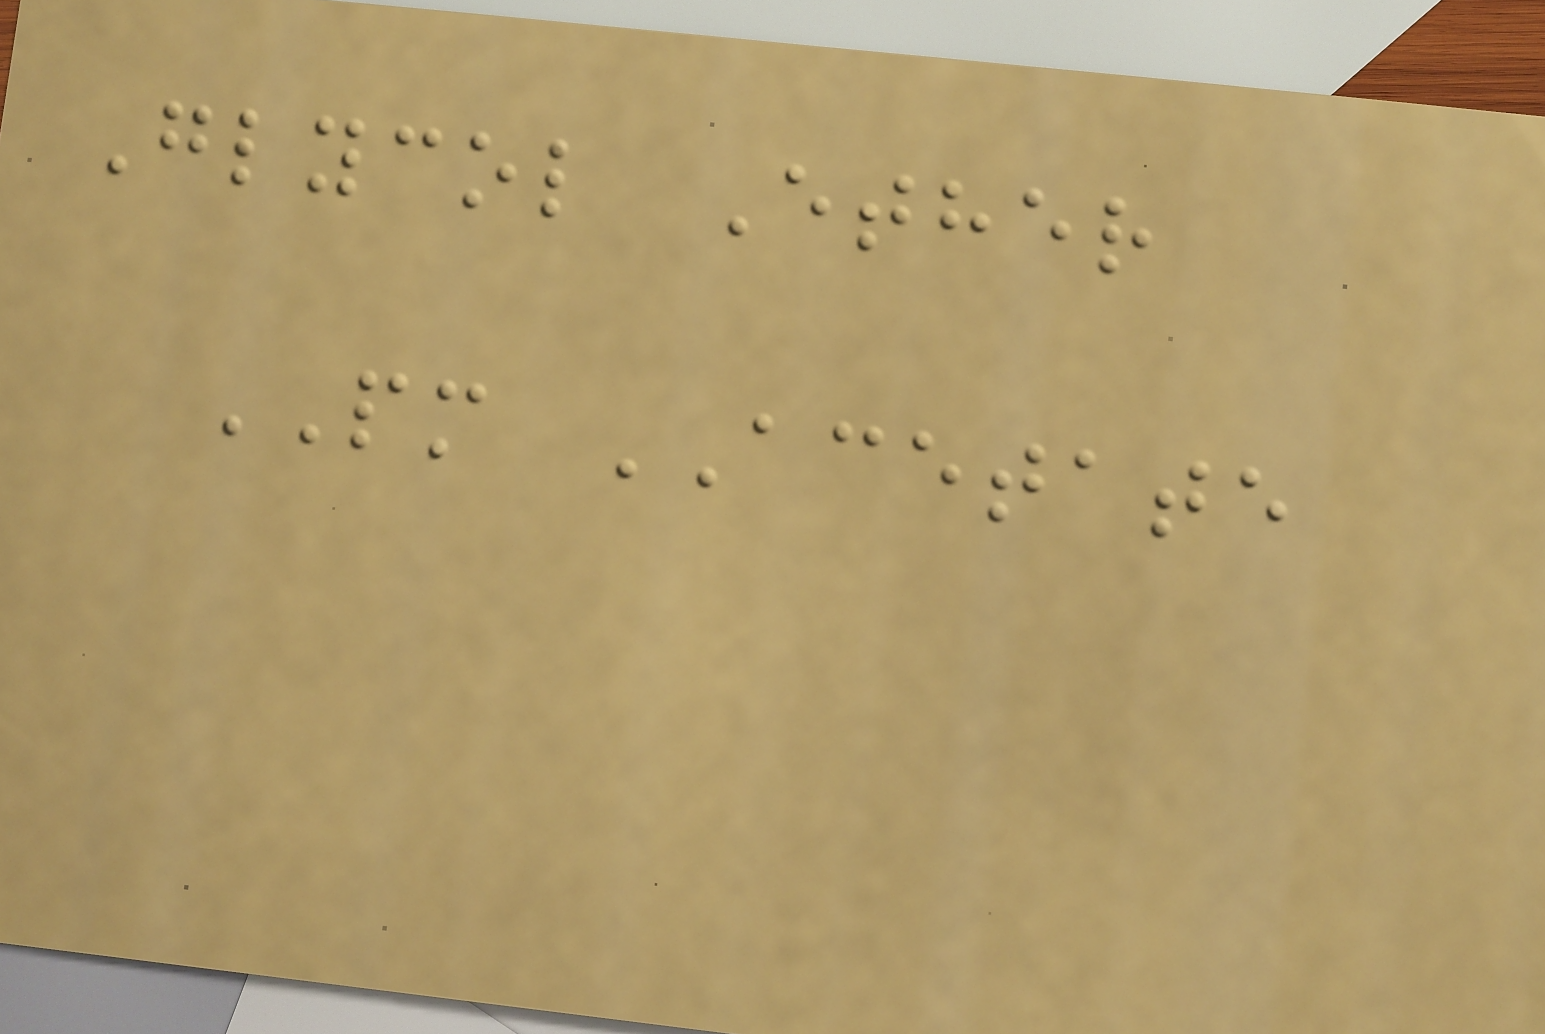Glycol Ether
PM ACETATE
